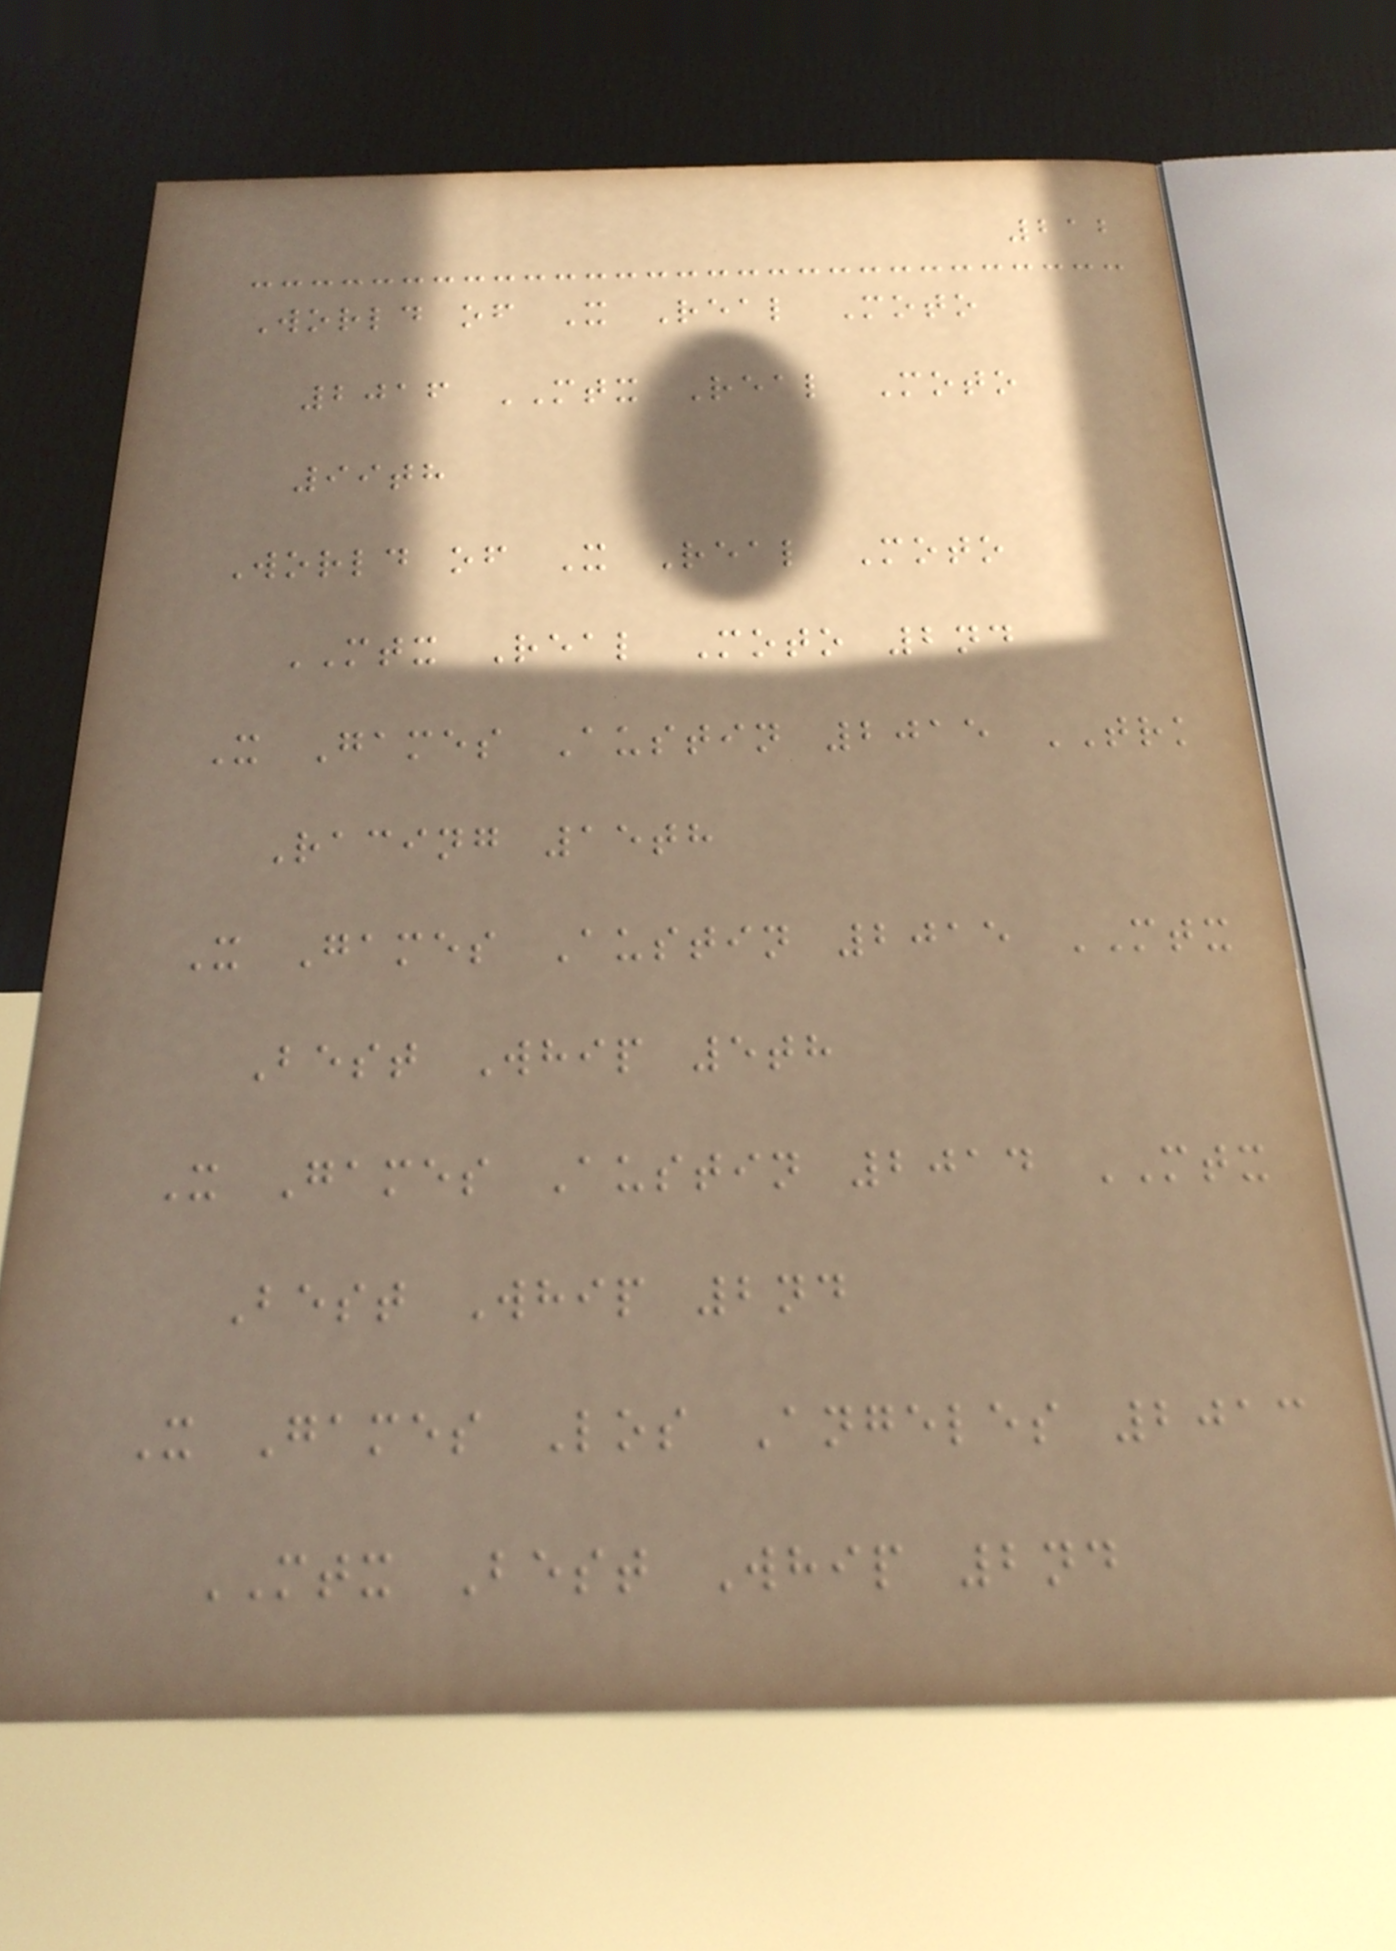212
World of X Real Moto
2016 MTX Real Moto
99th
World of X Real Moto
MTX Real Moto 2nd
X Games Austin 2015 TRK
Racing 15th
X Games Austin 2015 MTX
Best Whip 5th
X Games Austin 2014 MTX
Best Whip 2nd
X Games Los Angeles 2013
MTX Best Whip 2nd
